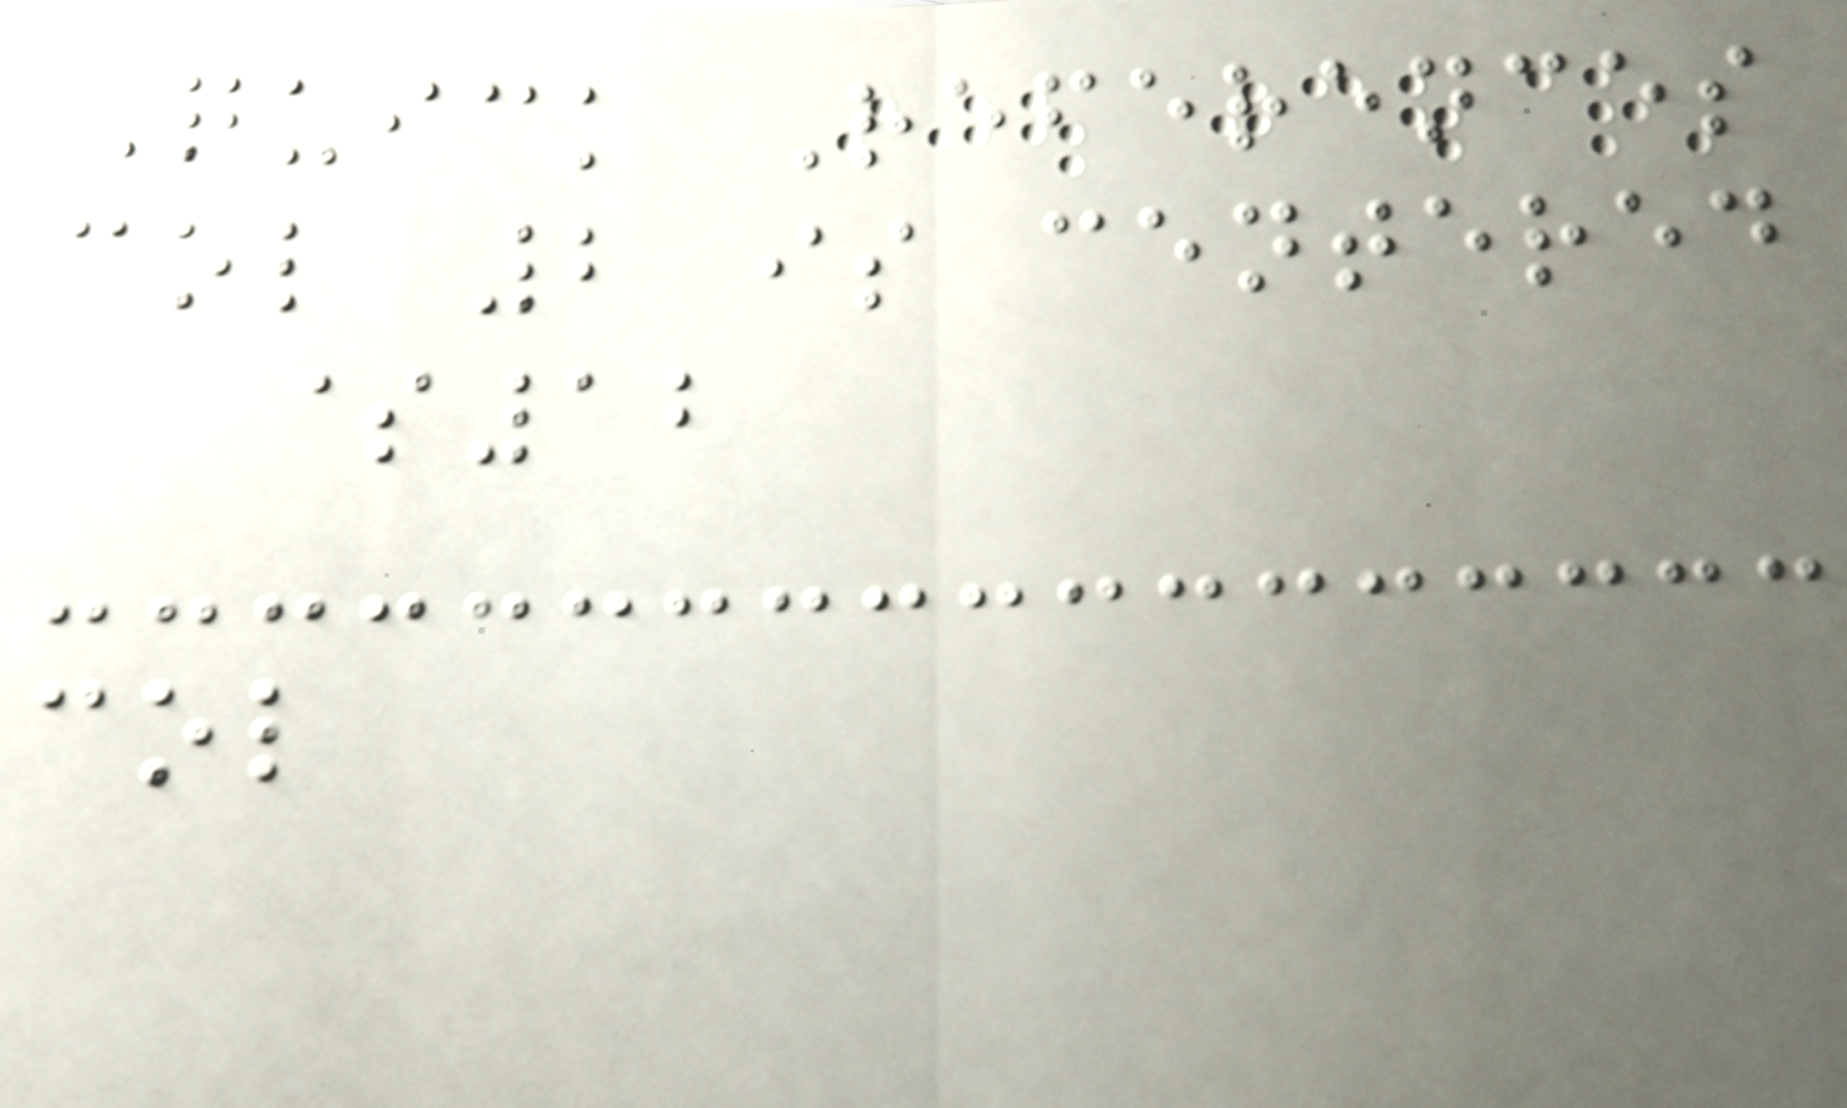Quick References
col 2 is centered
$12
col
